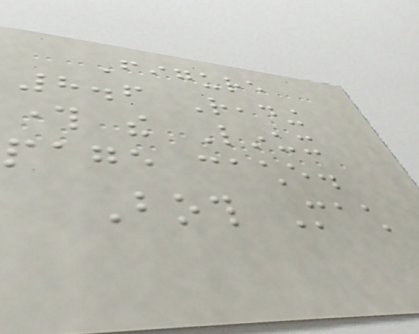Figure
8.6 Reading
through the Linux
page cache.
Both Mach
